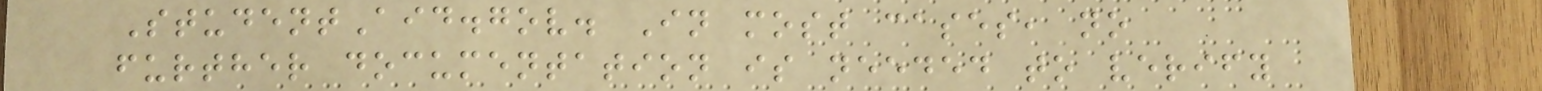StudentAid.gov. In most cases, no
further documentation is needed to verify
